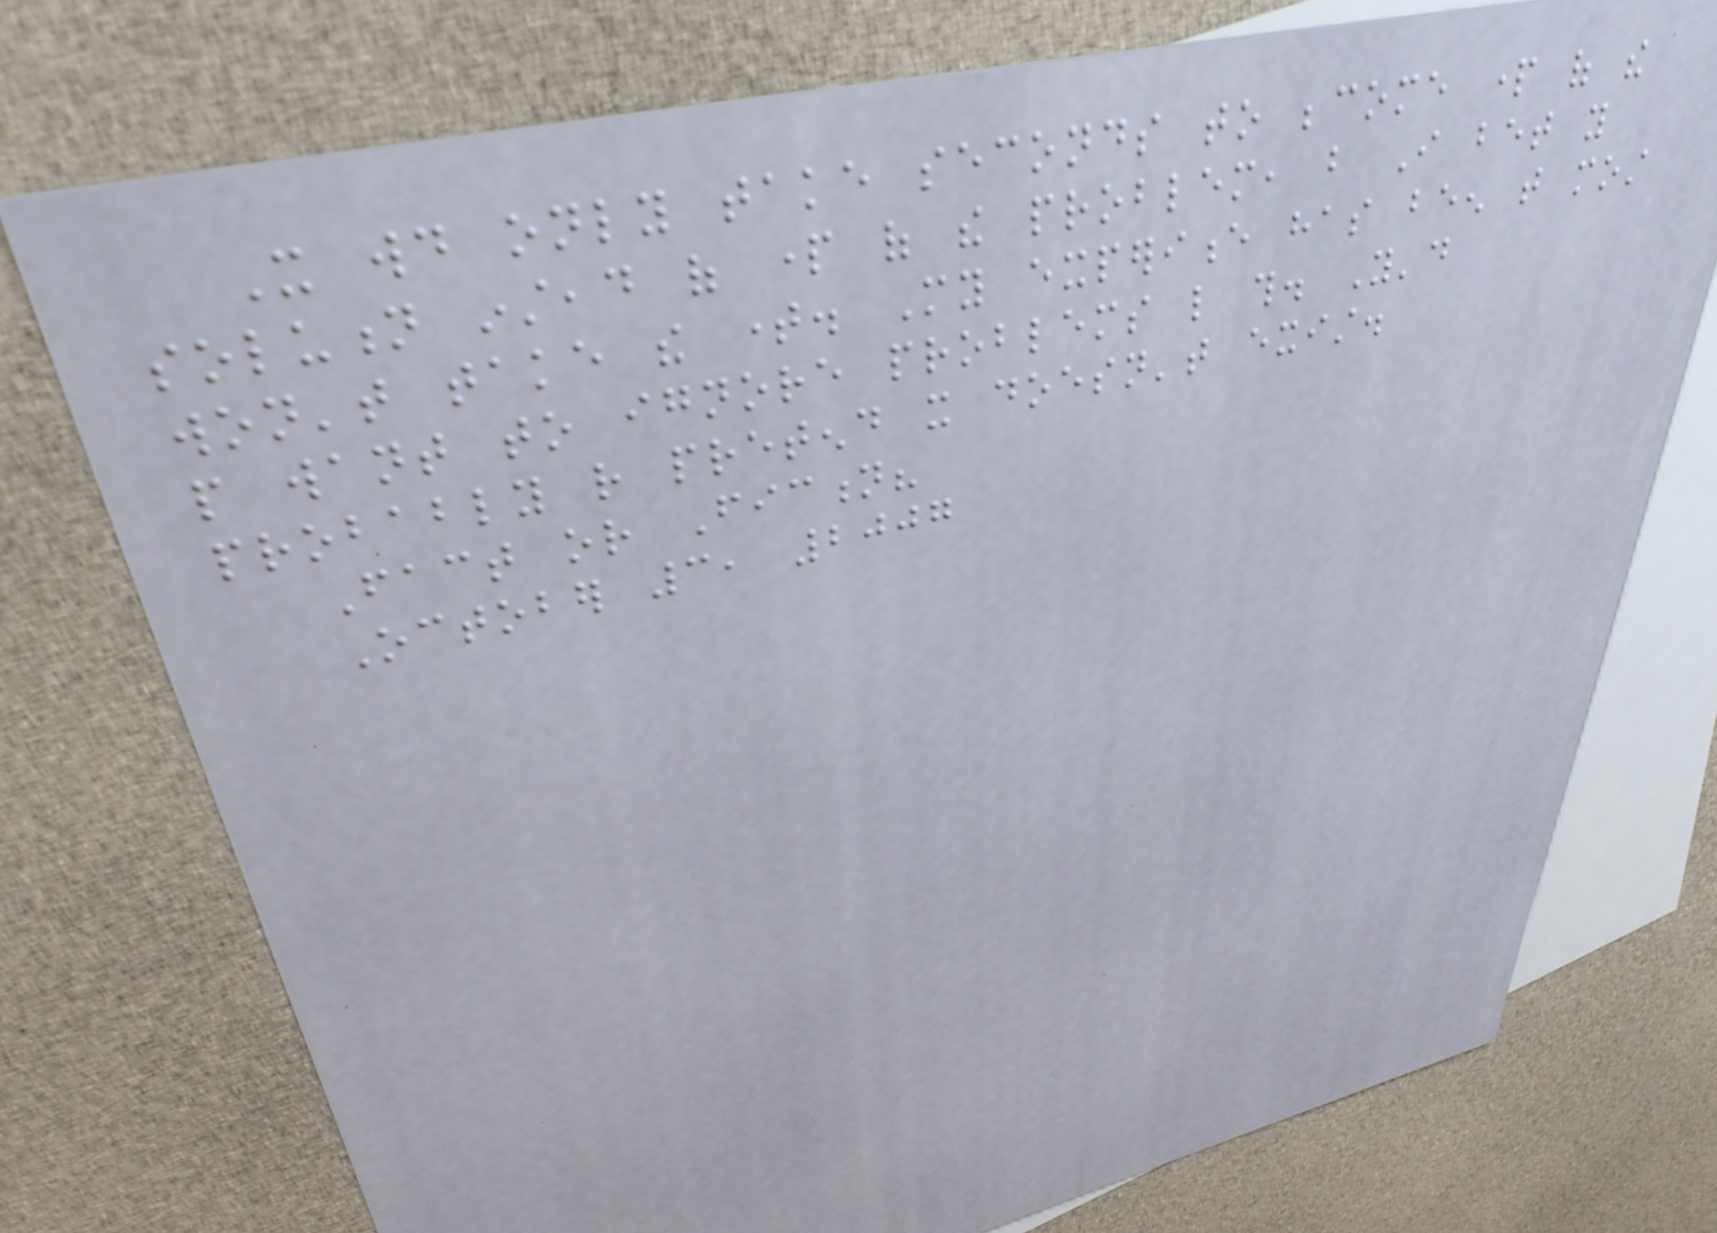It would only take seconds to become part of the
solution instead of part of the problem, but I bet you
won't take the time. My experience has been that most
people want to ignore problems like this. You'd
probably rather pretend it doesn't exist.
Fact or Fiction?
October 3, 2007
